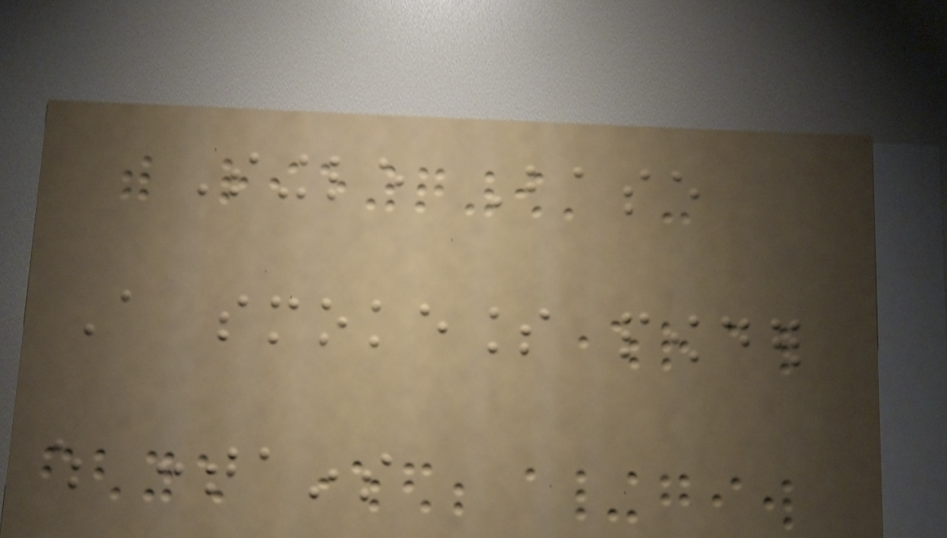Single Base
A smokeless powder
which contains
